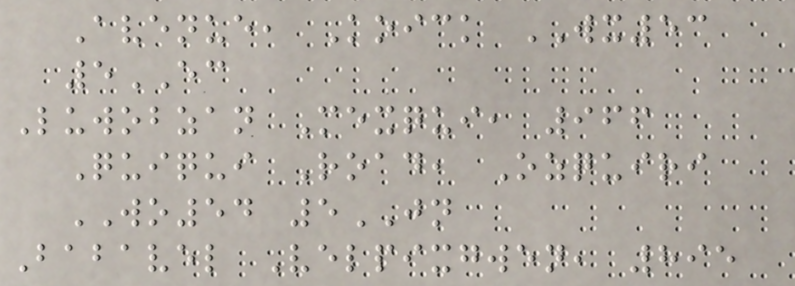Avenue, Koick WX53
5EC
Luwobzan Mexqui, 966
Quiqui Road, Ozquiri
WO54 5JN
Babavel Velpixgwen, 895
